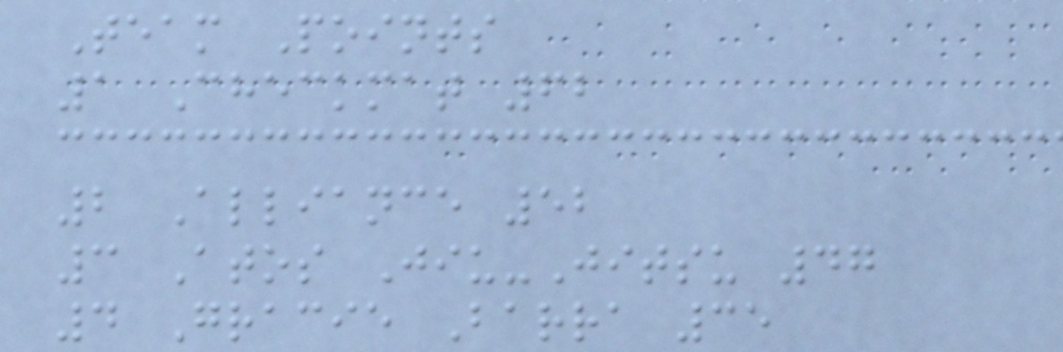Team Points
1 Checkmat 62
2 Alliance 52
3 Atos Jiu-Jitsu 47
4 Gracie Barra 35
